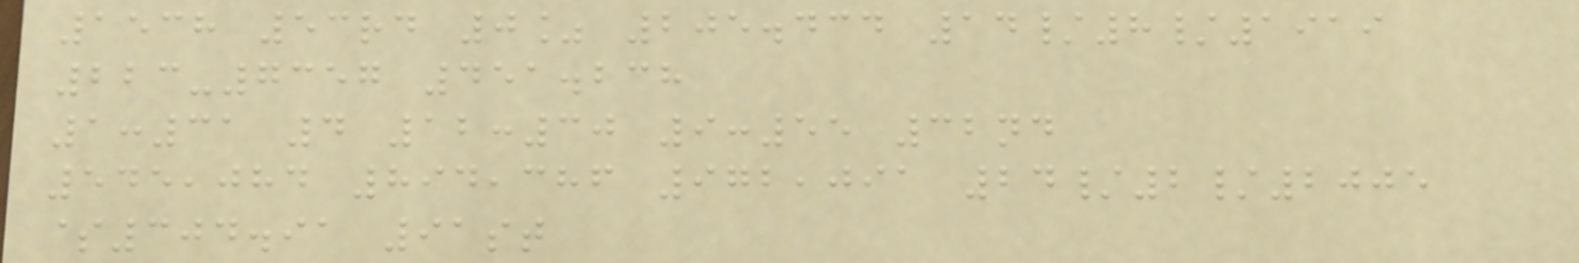1538 53rd 0% 205.434 14/8/1919
223-7357 451.238
1:31 4 12:30 9:55 32nd
545,084 894,386 972,091 24/2/2005
$304.91 91st
